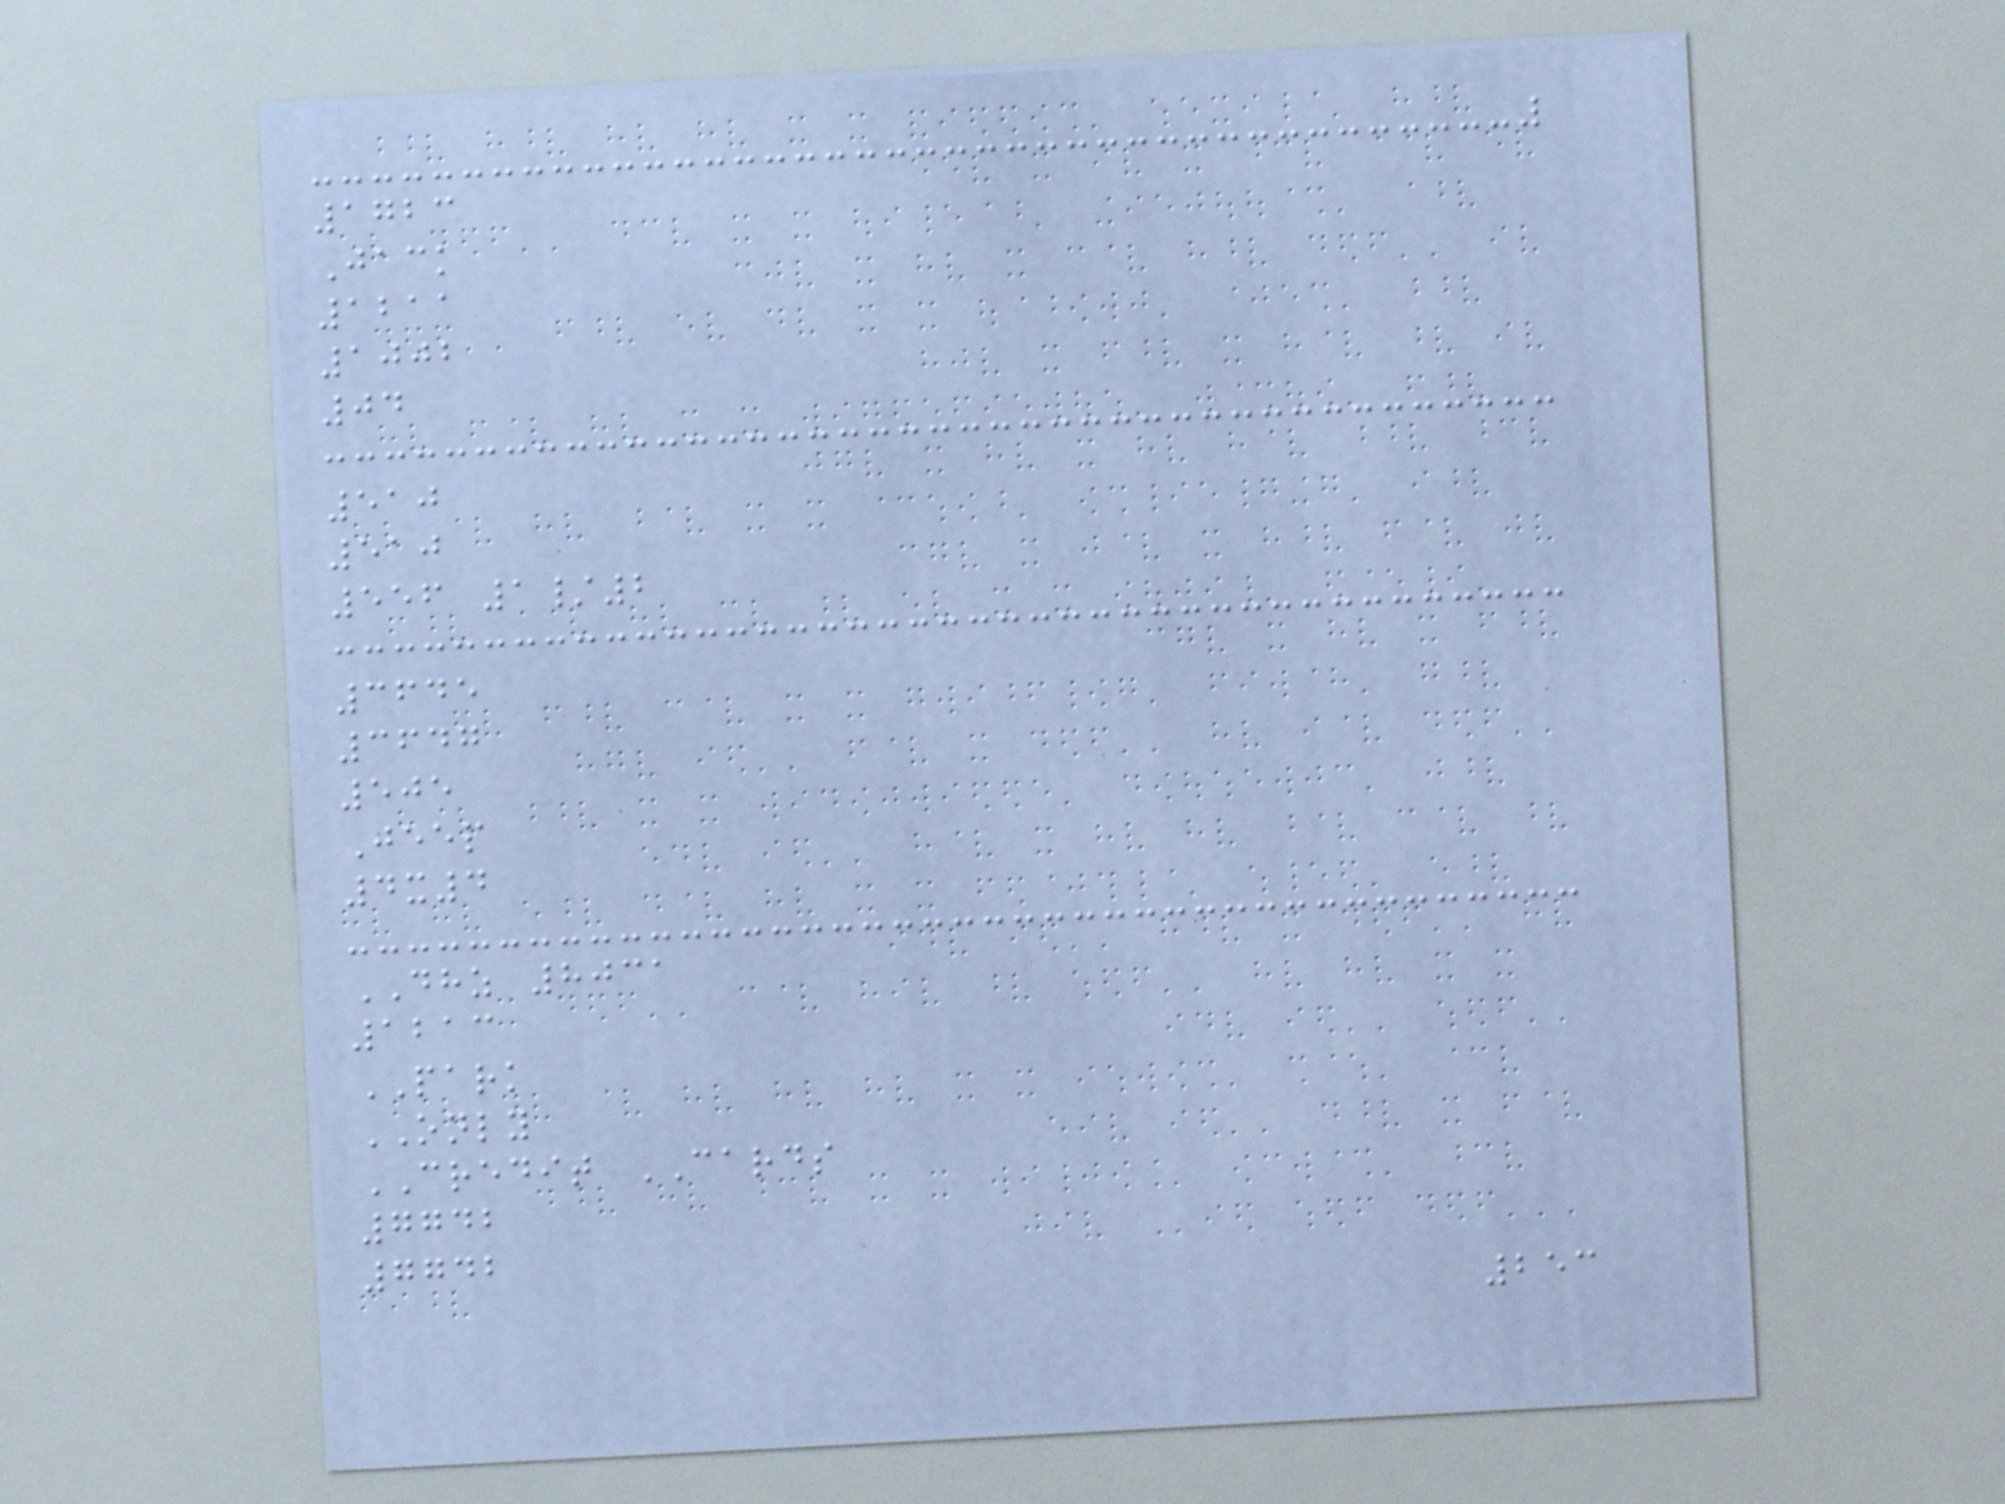1723
Jack
1211
1002
04
510
510
556 1/2
3645
3647
505
Jeep
4x4
DHZ 8031
1213
PARK
ONLY
CREDIT CARDS
7742
7742
253
